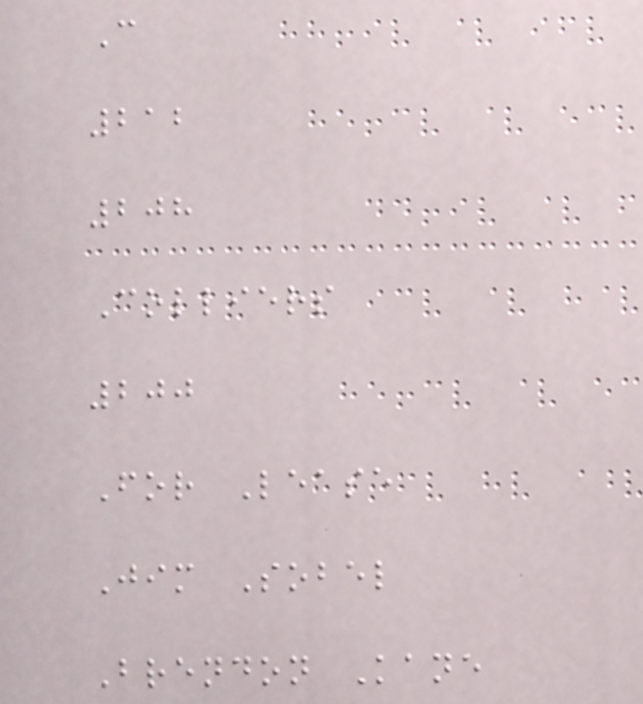C
212
208
Colliers
200
For Lease
Jim Sobel
Brendon Kane
